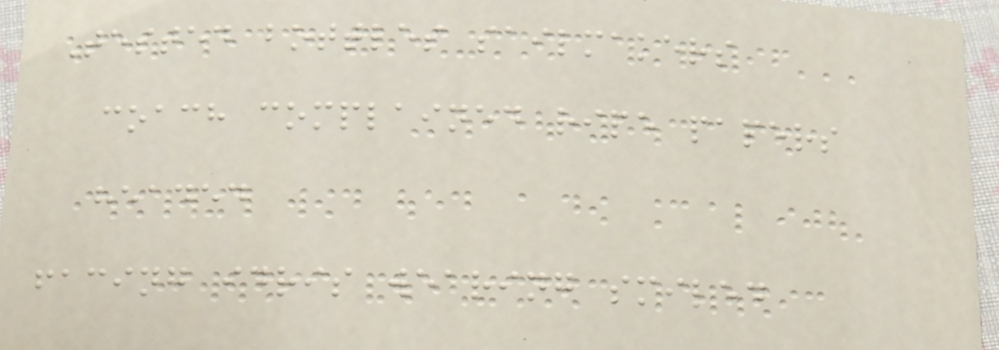Tested bottles sailmakers
coach complained ripe papers
headed
facing idris wearing smiled
